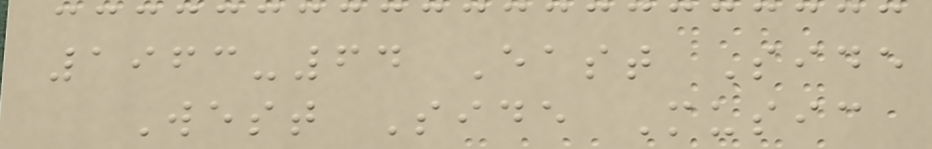1963-64 East Side
West Side Music
